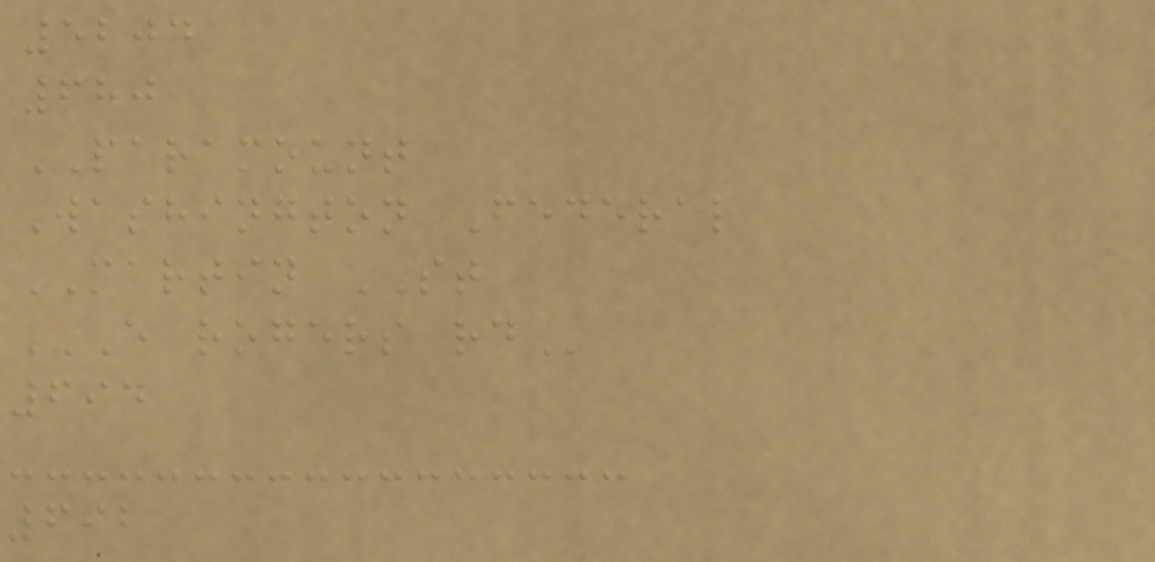5204
680
PARAMOUNT
Washington Federal
MARTIN ST
E ROGERS RD
694
692
